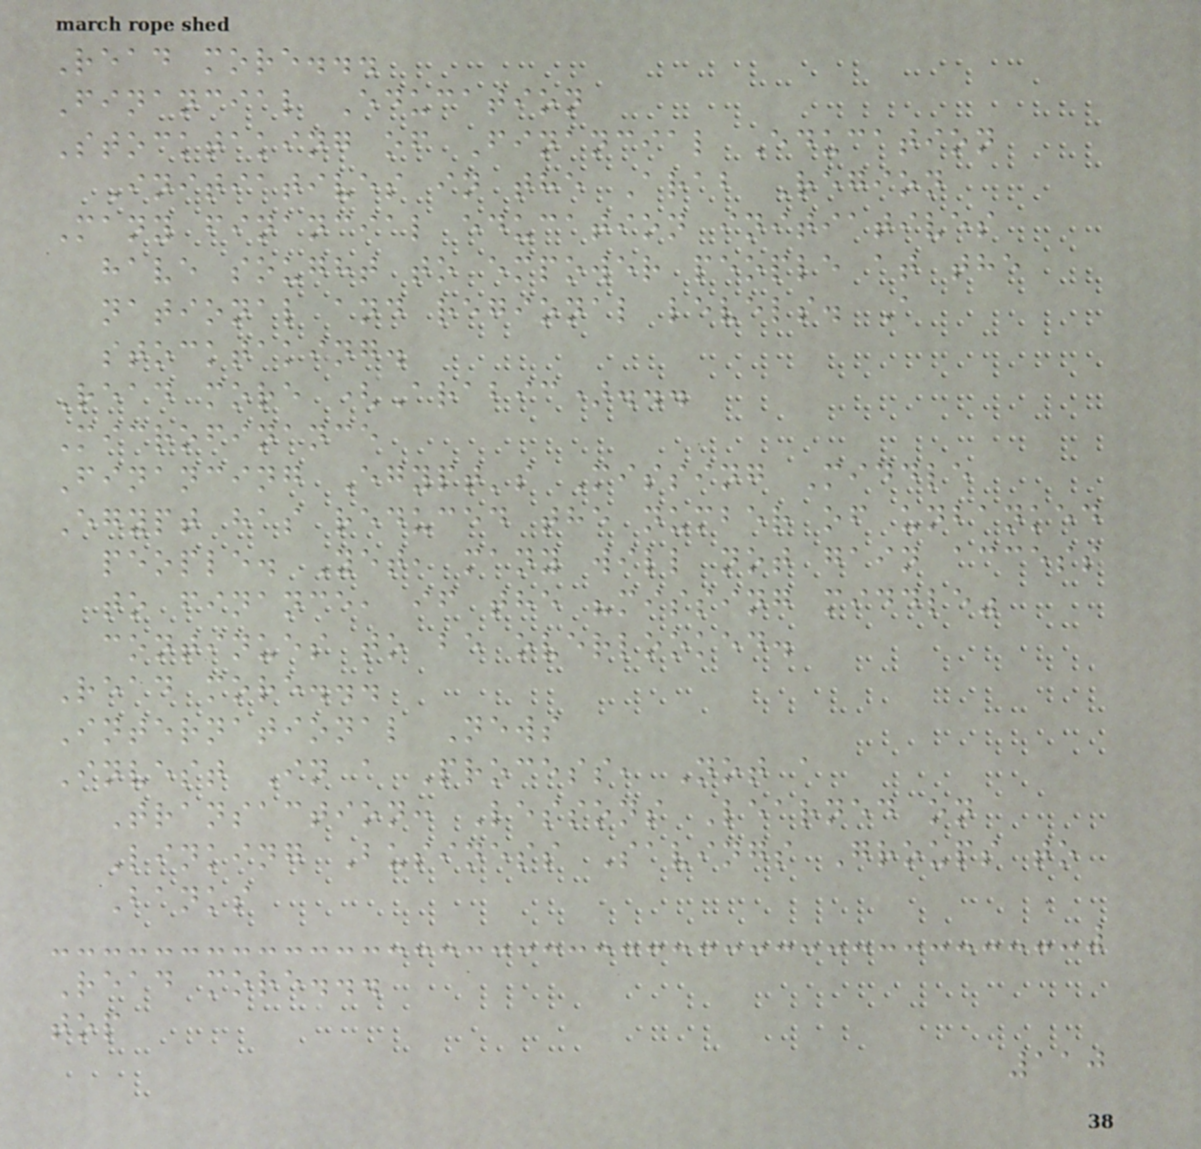Read more...
Financial Education
Stocktaking of Financial Education
Initiatives in the Arab Region
Many financial education initiatives
have sought to empower people at the
national and regional levels. A
stocktaking.
Read more (Arabic)...
Microfinance
Financing Egypt's Missing Middle
Egypt has reduced the number of unbanked
people. Yet, many will not gain access
to finance, if the "missing middle"
continues to be overlooked.
Read more...
International News
Invest In a Process, Not a
Transaction: Lessons Learned on
Linking Business Savings Groups to
Banks
Read more...
top
110
